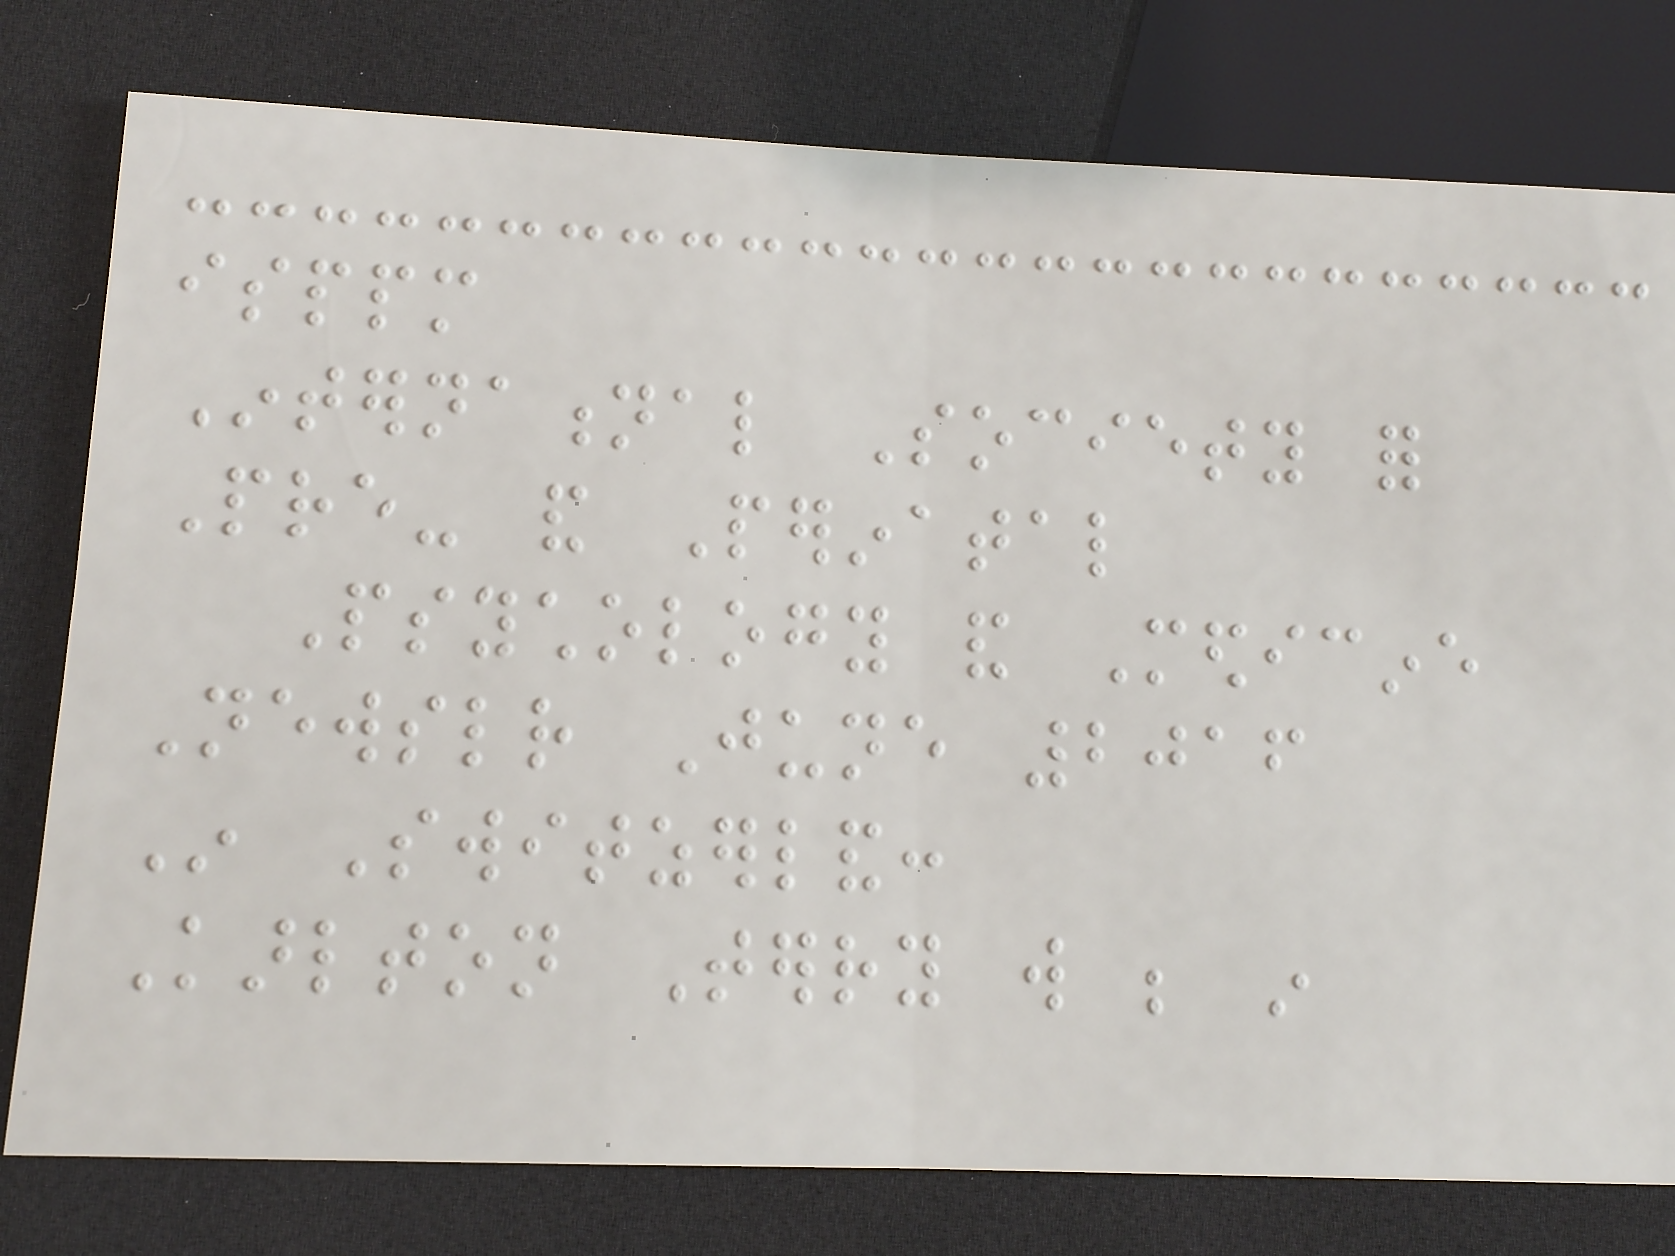isppm
International Society for
Pre- and Perinatal
Psychology and Medicine
Newsletter June 2016
In Switzerland:
Karlton Terry will be in
